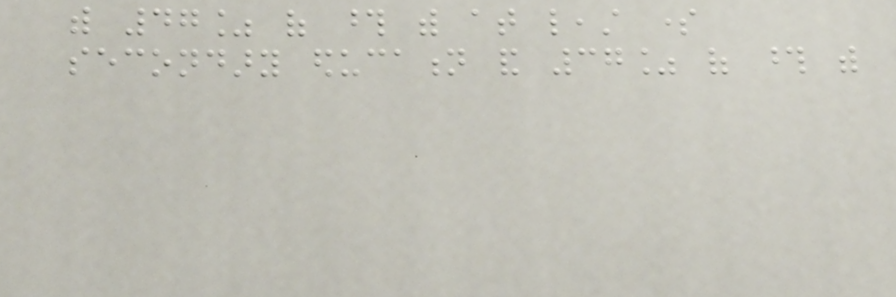with 47% of those with at least some
secondary education and 37% of those with
